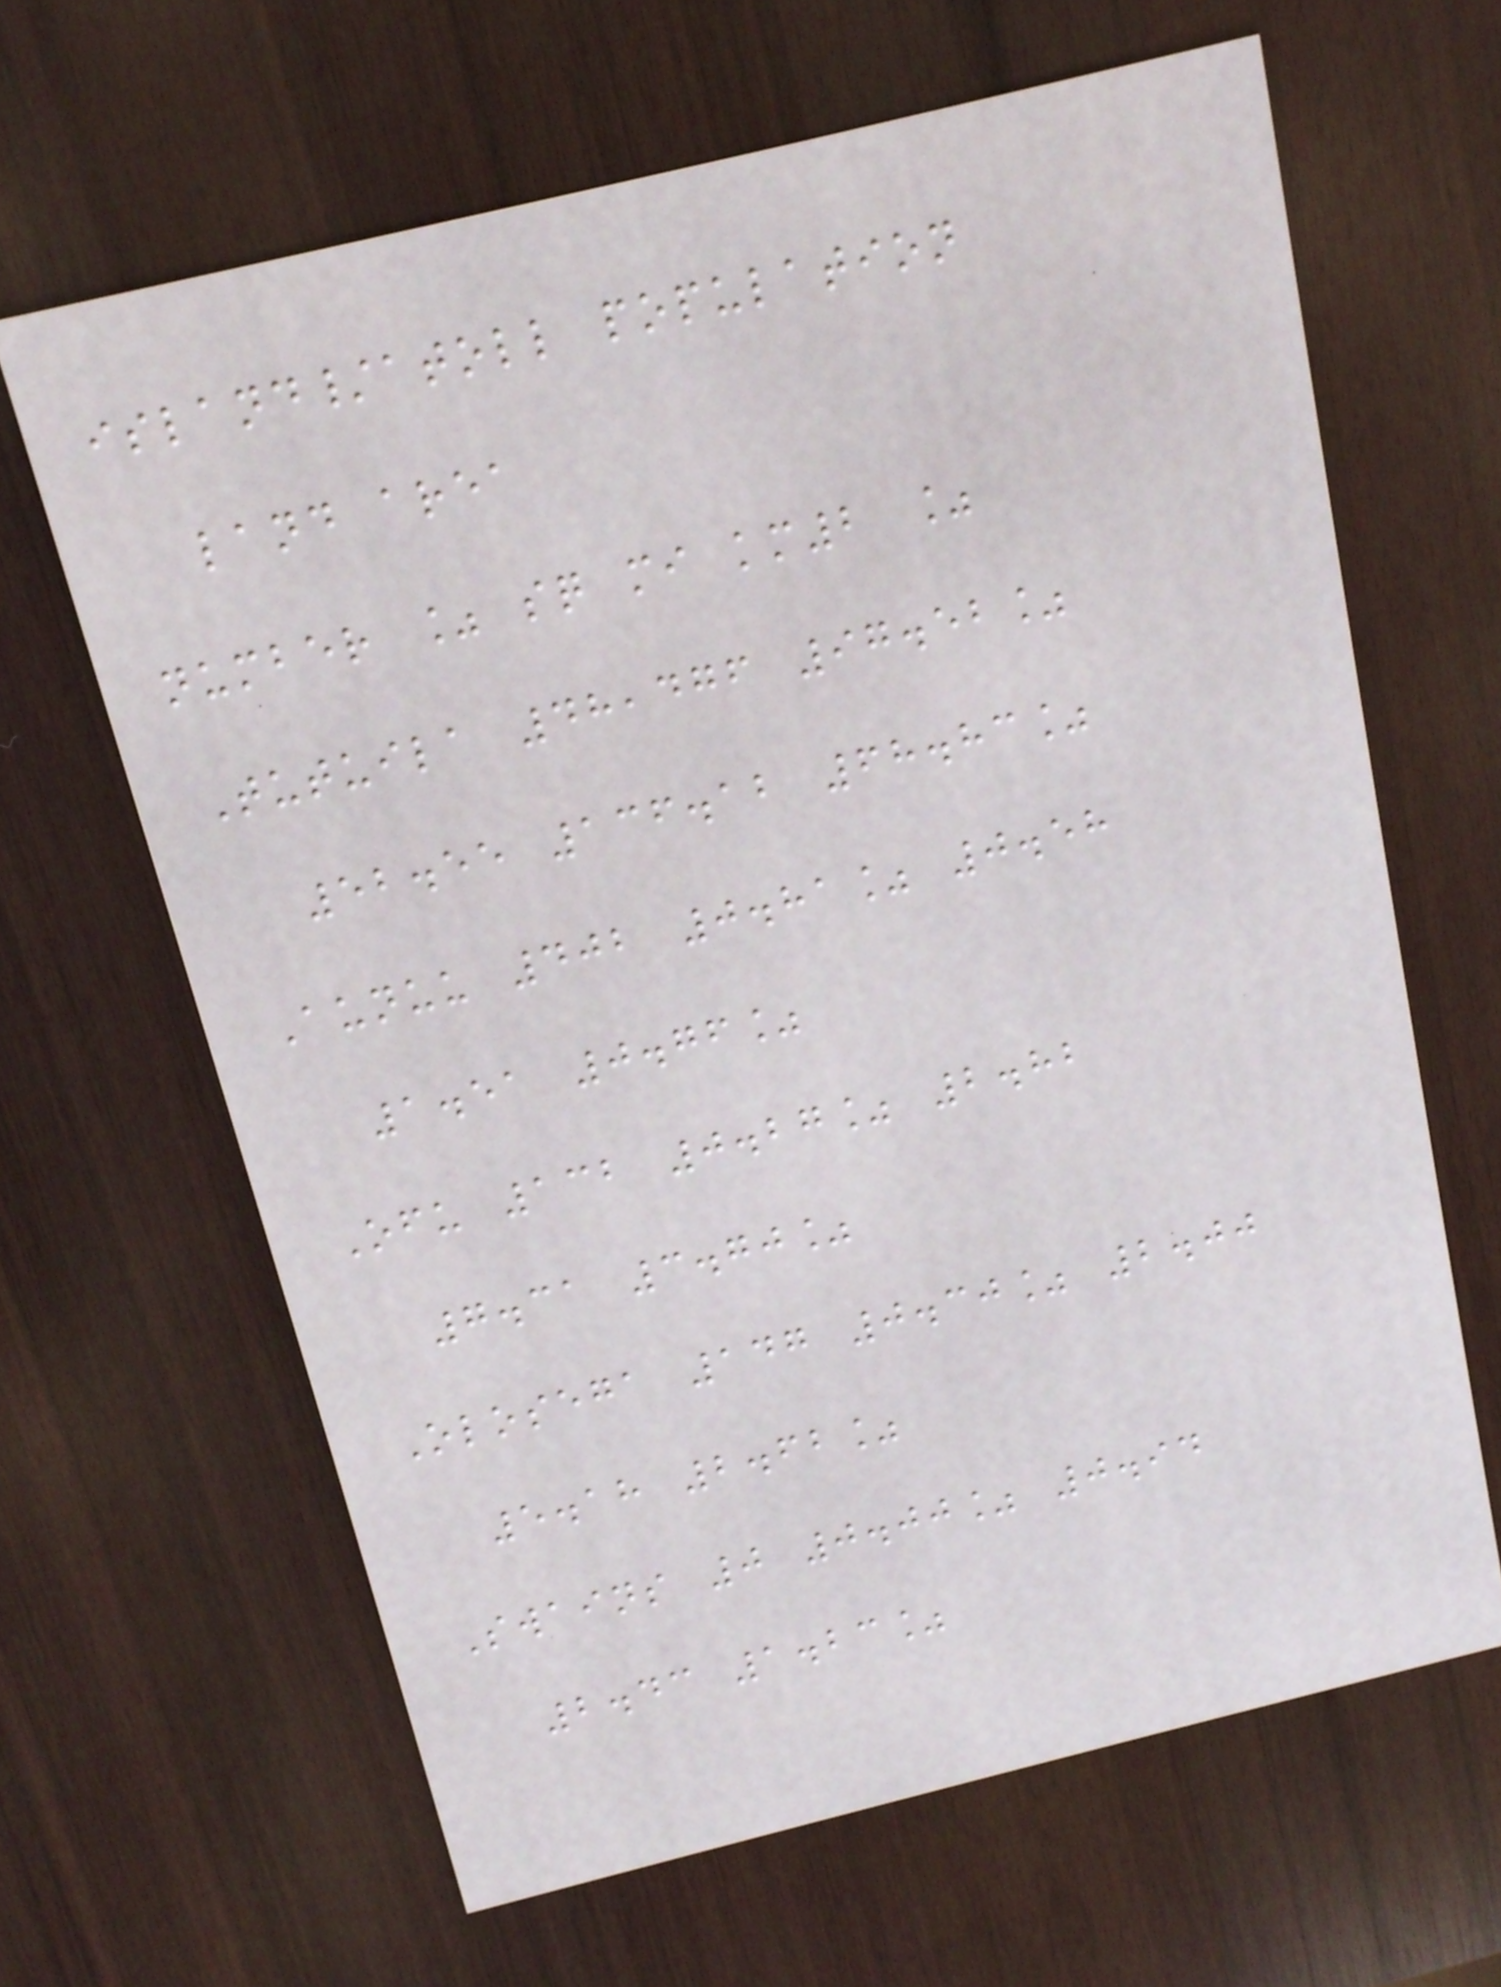island/atoll population
land area
number % sq mi km2 %
Tutuila 48,476 97.52%
52.55 136.12 68.83%
Aunuu 402 0.81% 0.58
1.51 0.76%
Ofu 132 0.27% 2.82
7.31 3.70%
Olosega 147 0.30% 2.00
5.18 2.62%
Swains 0 0.00% 0.94
2.43 1.23%
